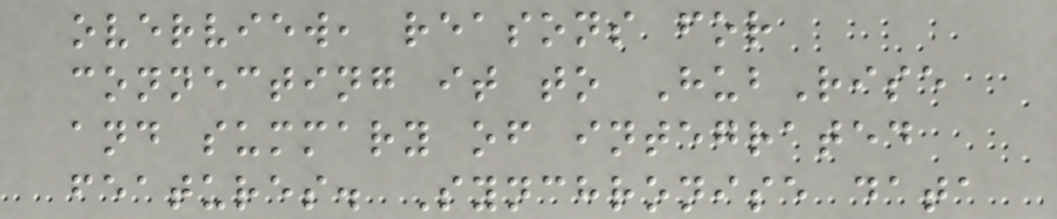overview, reasons for
connecting it to HubRise
and summary of integrated
features. Synchronise data
